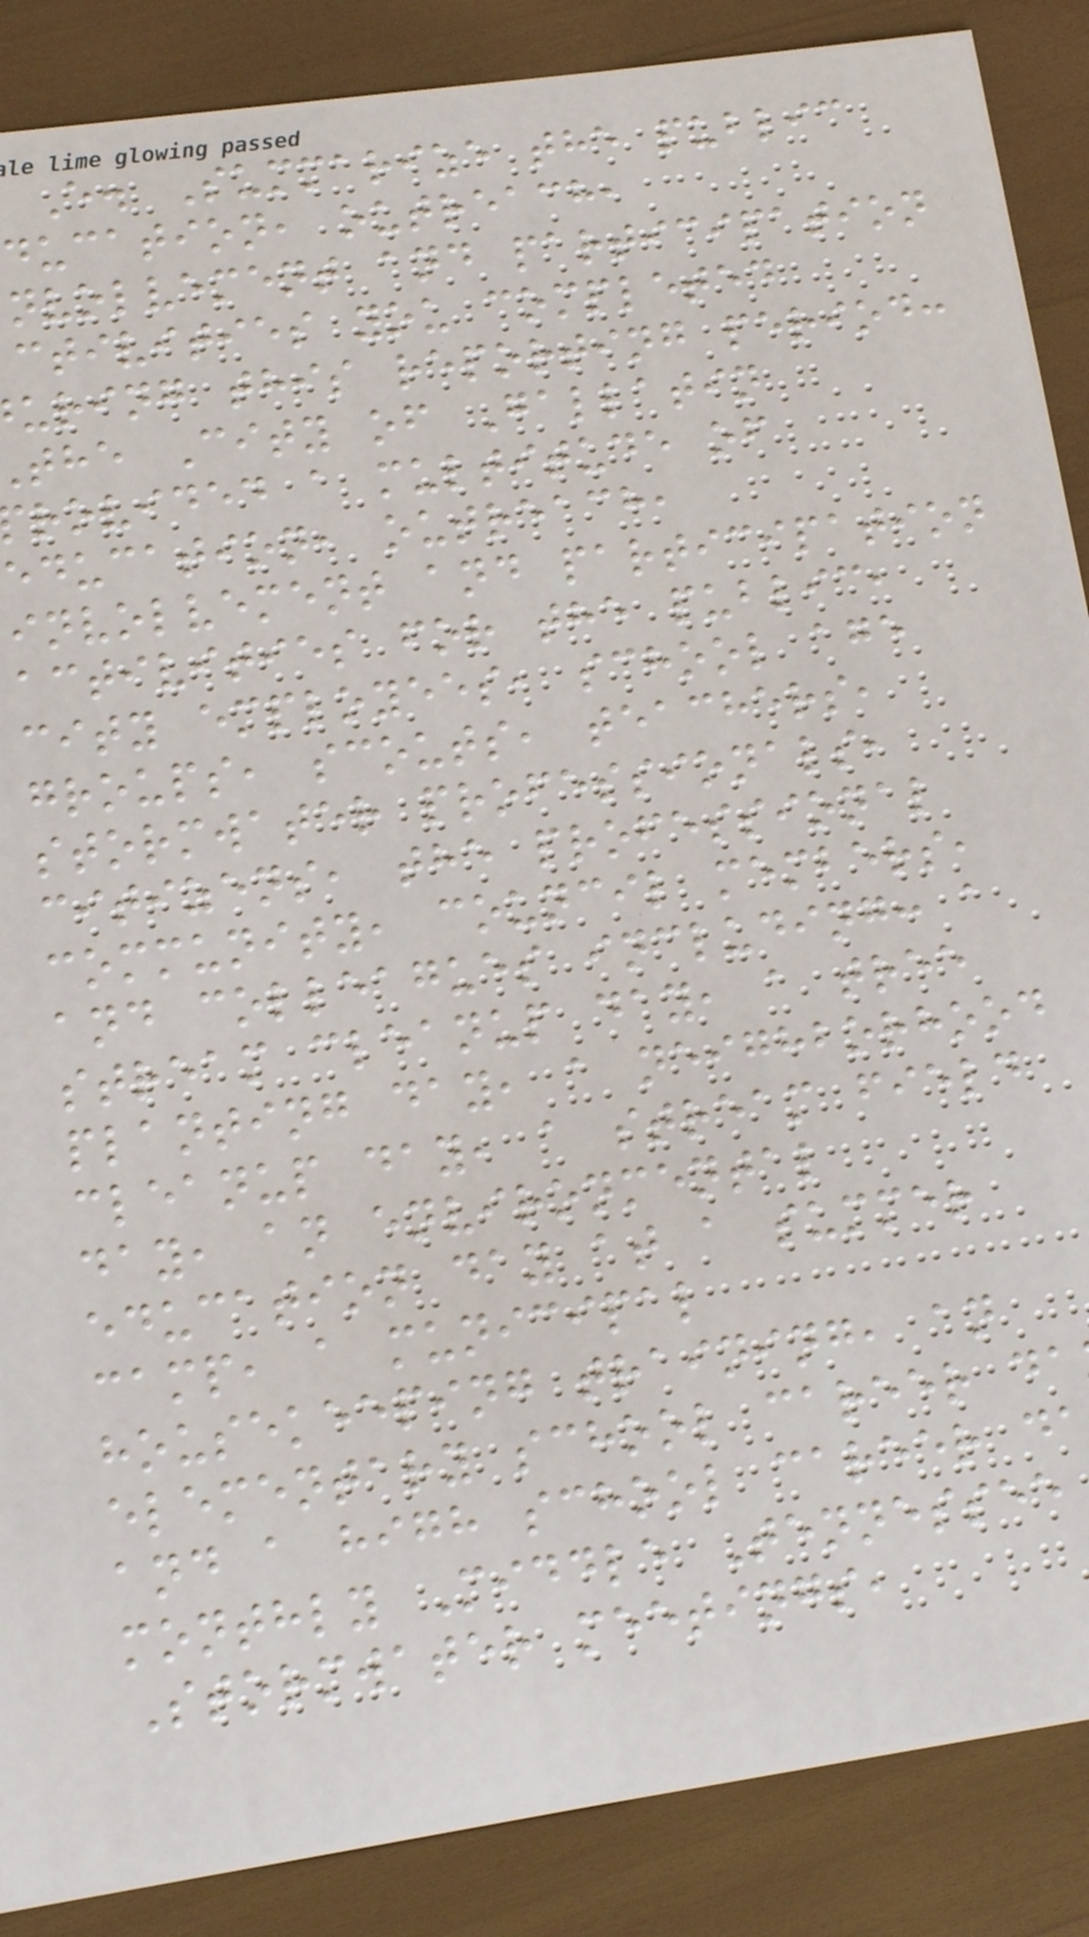E. Summarize the public
ducation, outreach,
nvolvement and participation
ctivities you completed
uring this reporting period:
the City of Gallatin
rovided a multitude of
education, outreach,
involvement and participation
activities for the public,
city employees, school age
groups, scouts, teachers,
stormwater professionals,
citizens, the professional
community, council members,
and colleagues including: a
stream cleanup day, a tree
planting day, a neighborhood
cleanup day, a stream field
day, an environmental
education day at a summer
camp, a municipal
housekeeping training, an
elementary school career da
and a high school career d
monthly Middle Tennessee
Stormwater meetings,
